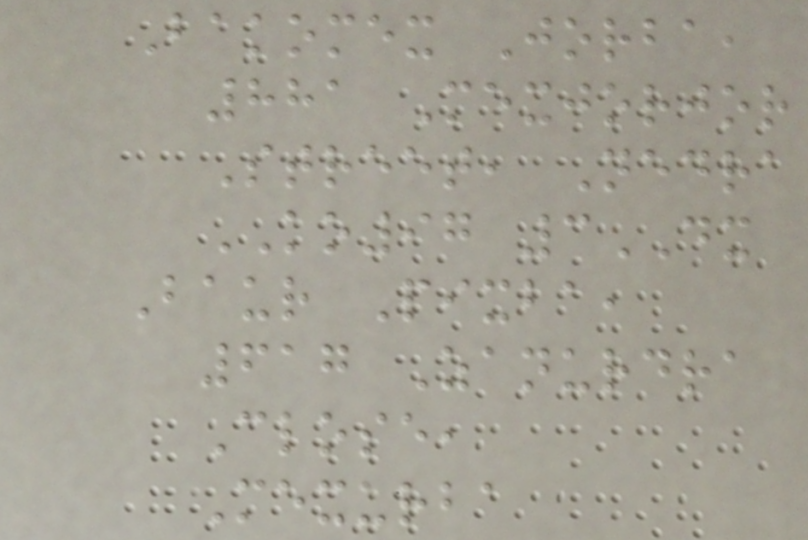Bakomex Jorba,
881 Mexjorjor
Street, Nedra
KO97 3DX
Baur Pixba,
617 Zanurdra
Close,
Mexurba
